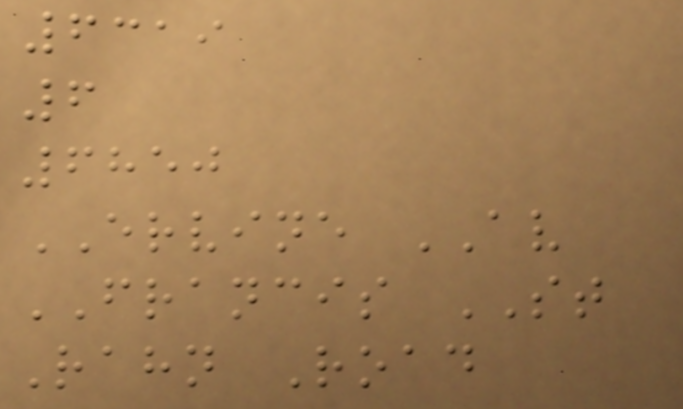6319
6
6850
ERVINE AV
FRANCIS ST
Rahn Road
